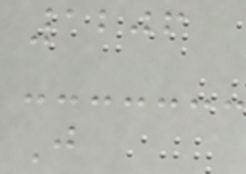1206
J
